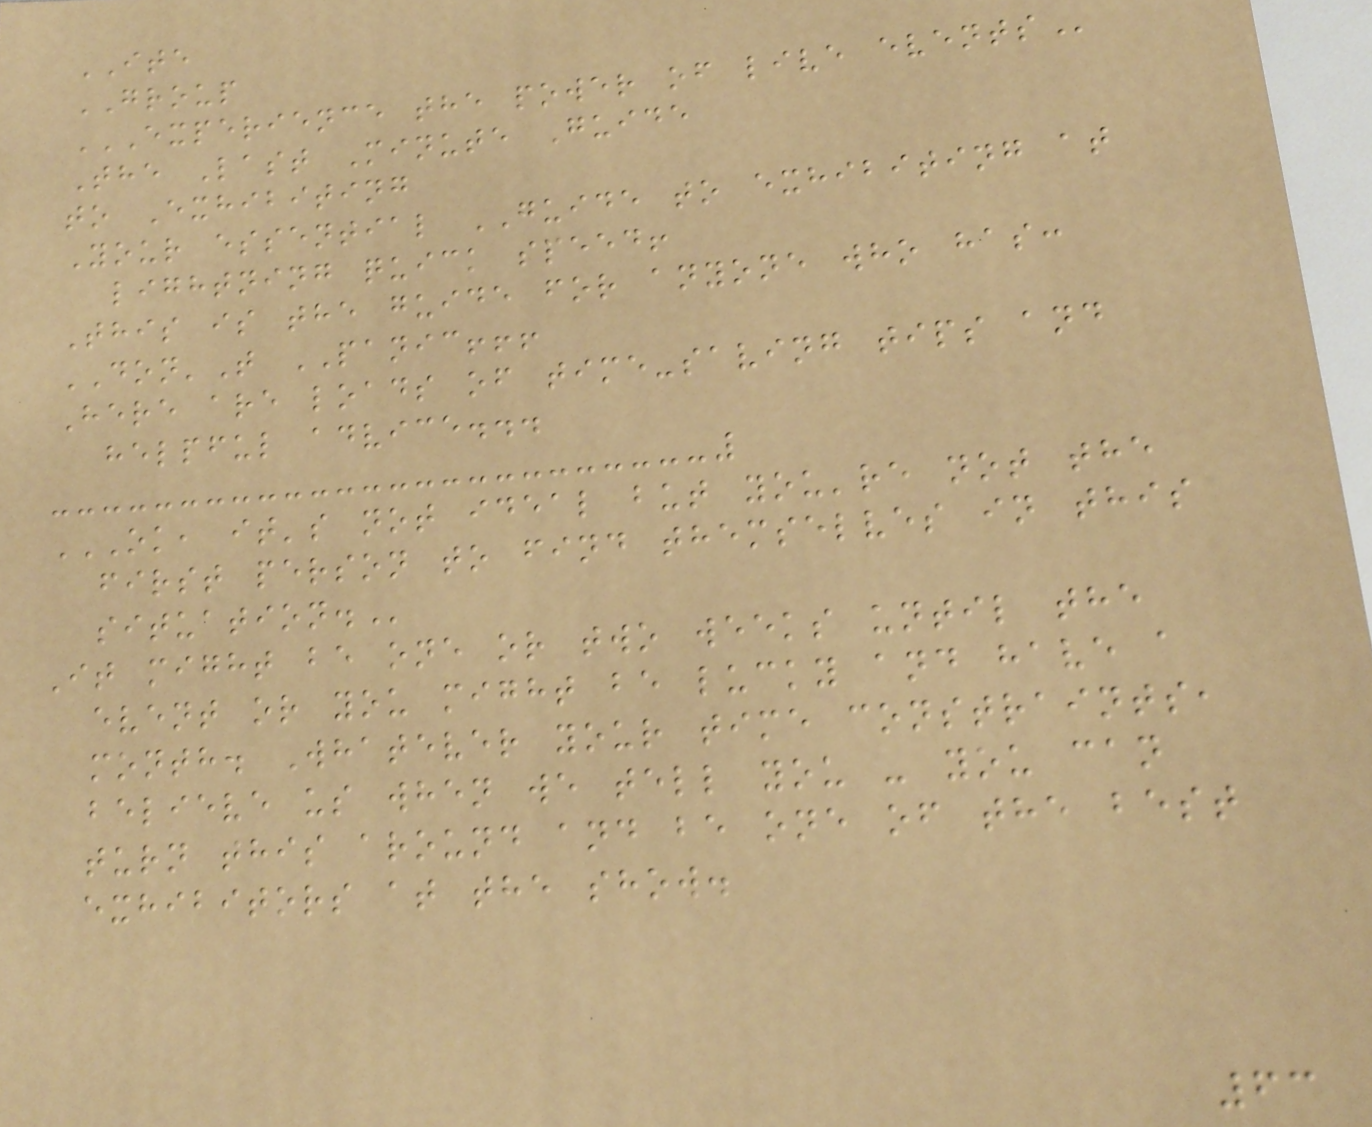ITE
GROUP
EXPERIENCE THE POWER OF LIVE EVENTS
The Last Minute Guide
to Exhibiting
Your essential GUIDE to exhibiting at
lightning quick speed!
This is the guide for anyone who has:
DON'T PANIC!!!
Here are loads of time-saving tips and
helpful advice...
OK, IT'S NOT IDEAL BUT YOU'RE NOT THE
FIRST PERSON TO FIND THEMSELVES IN THIS
SITUATION.
It might be one or two weeks until the
event or you might be lucky and have a
month. Whatever your time constraints,
believe us when we tell you - you can
turn this around and be one of the best
exhibitors at the show.
63
